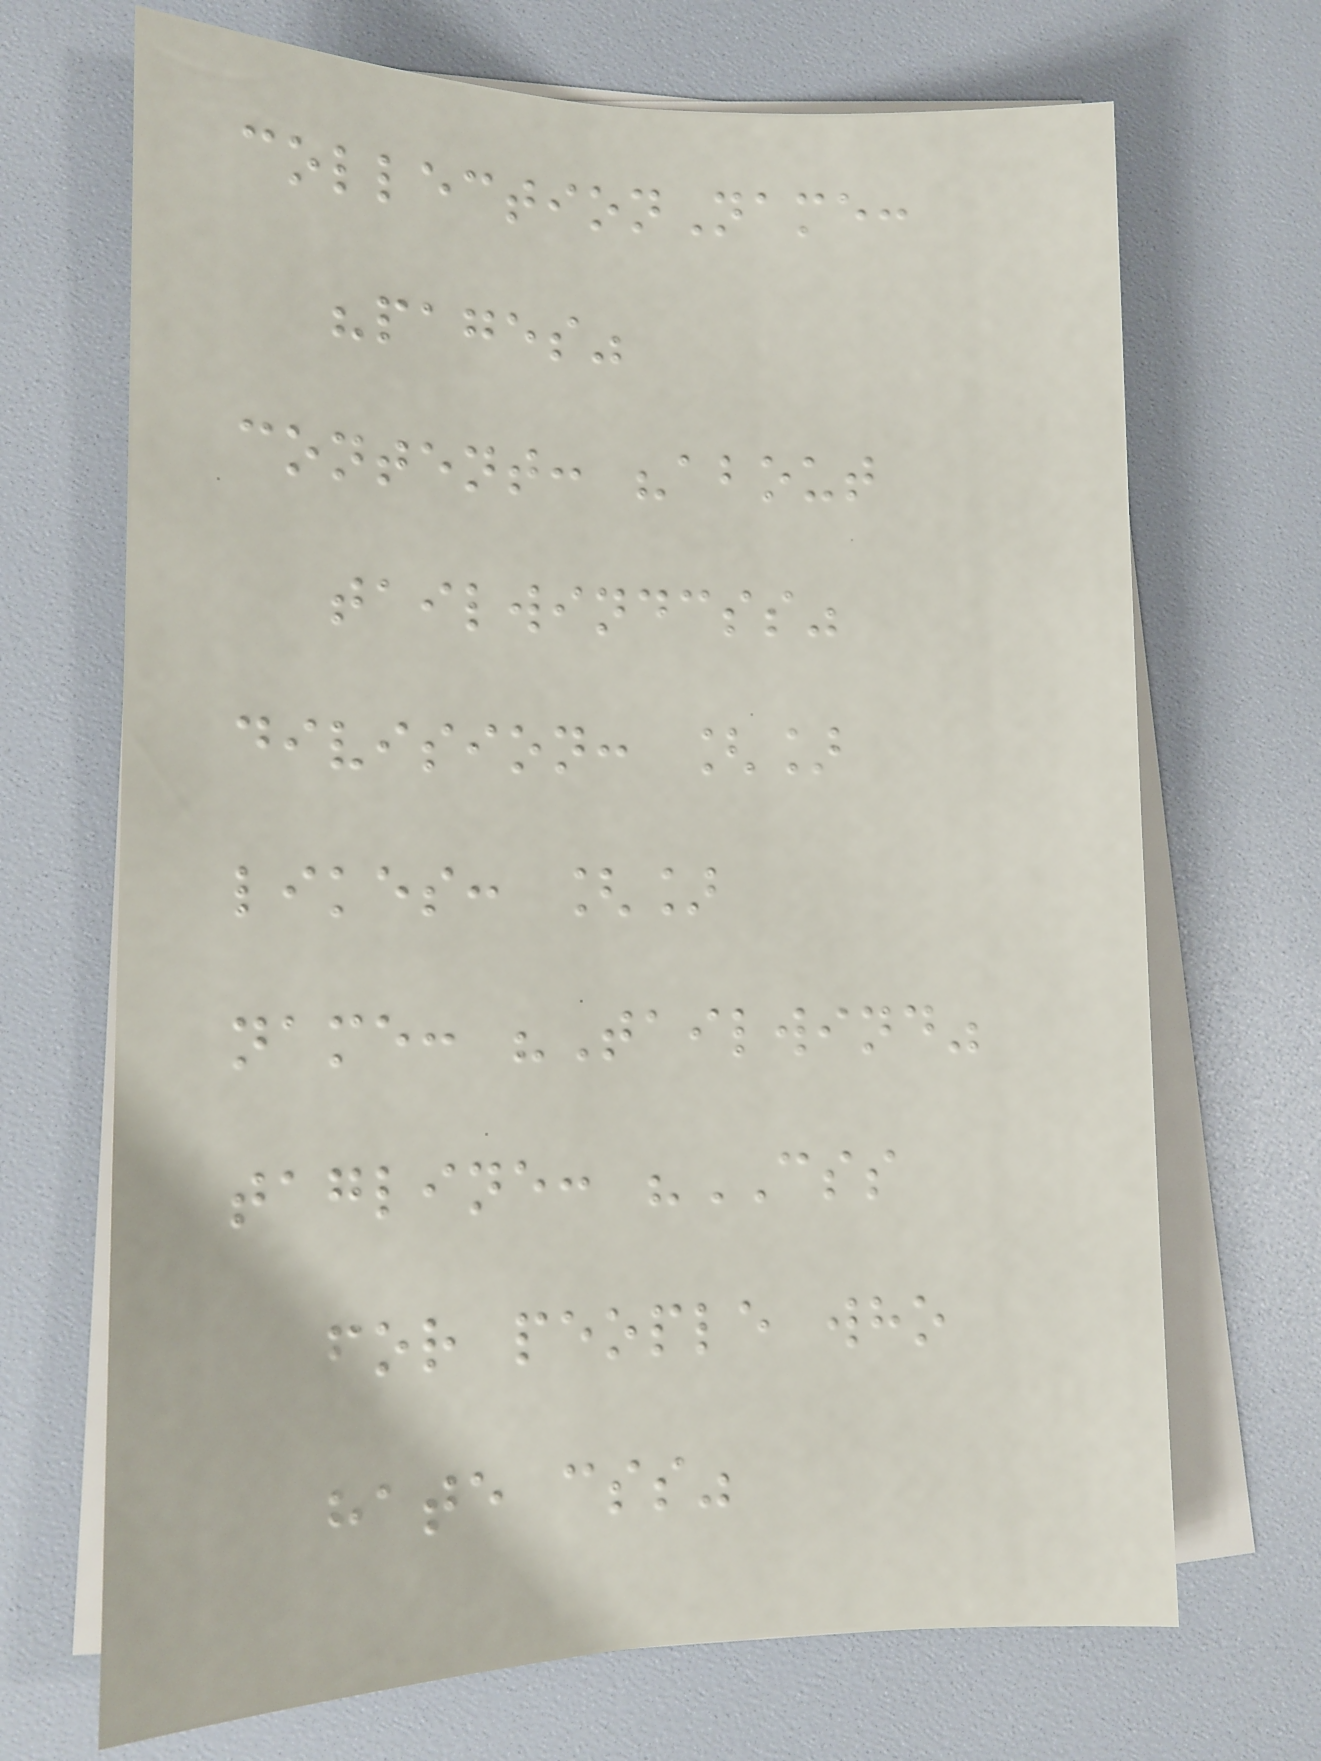collectionName:
"pages"
content: "about
tailwindcss"
division: []
likes: []
name: "Tailwind"
tagline: "CSS
for people who
hate css"
